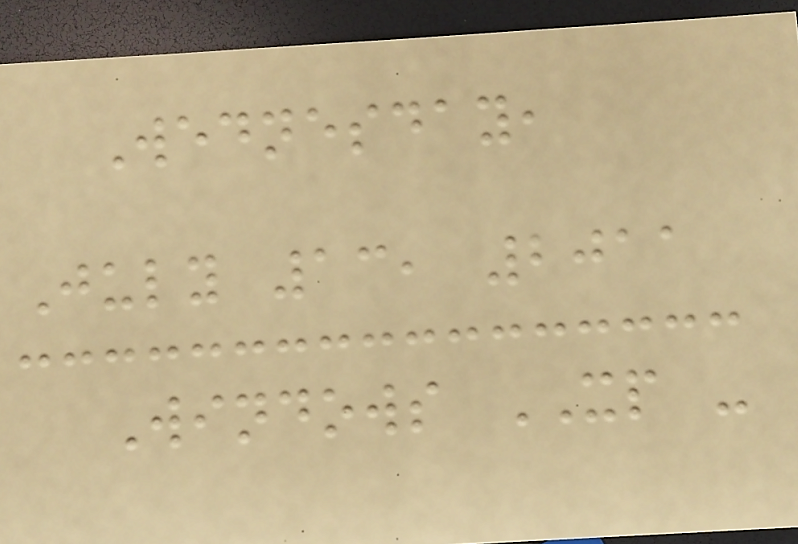Wednesday,
July 13, 2011
Windows XP -
